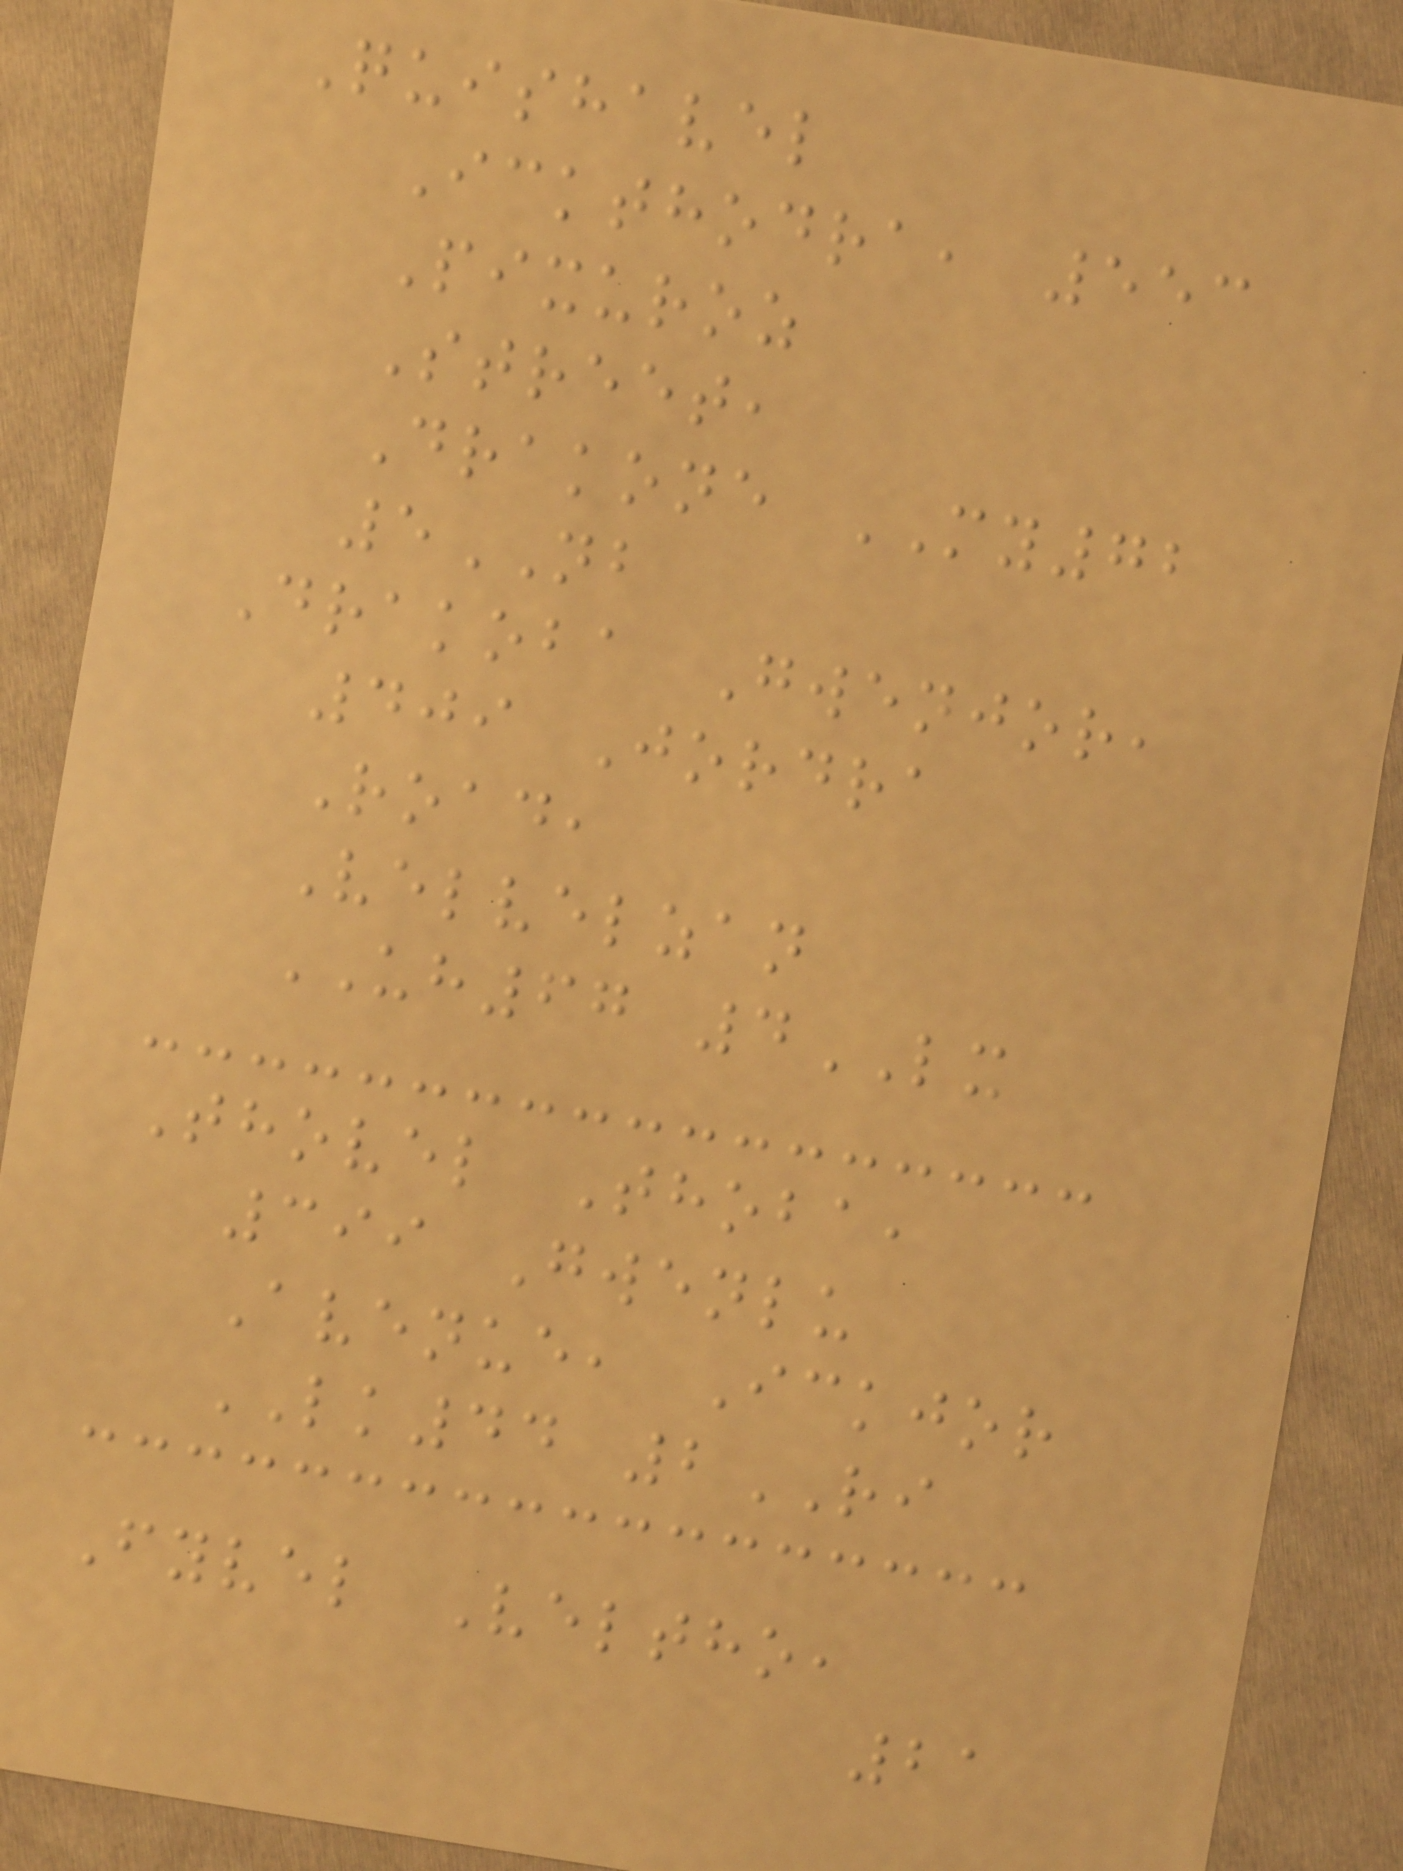Quishavel
Ickthodra, 553
Pixuroz
Street,
Drakone MY72
5NB
Drakoba Gwenjor,
409 Jordra
Road,
Velvelzan
UH67 4LX
Thovel Thoba,
399 Gwenlu
Avenue, Ickjor
LK44 2RI
Fyvel Veltho,
21
